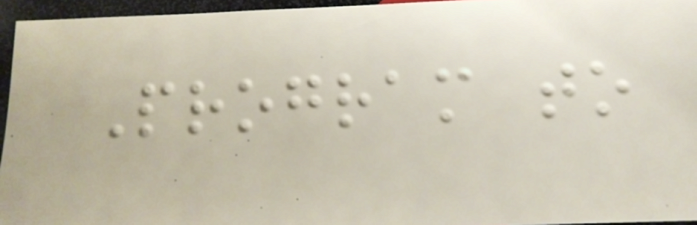Program to
